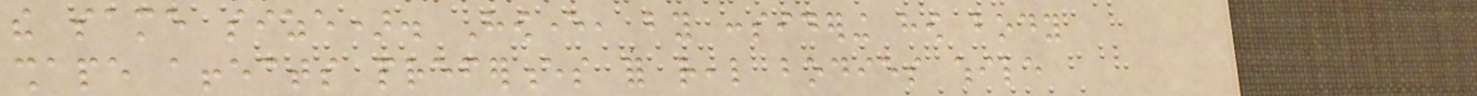the same size). However, by considering how body
shape affects preferences for real bodies while
